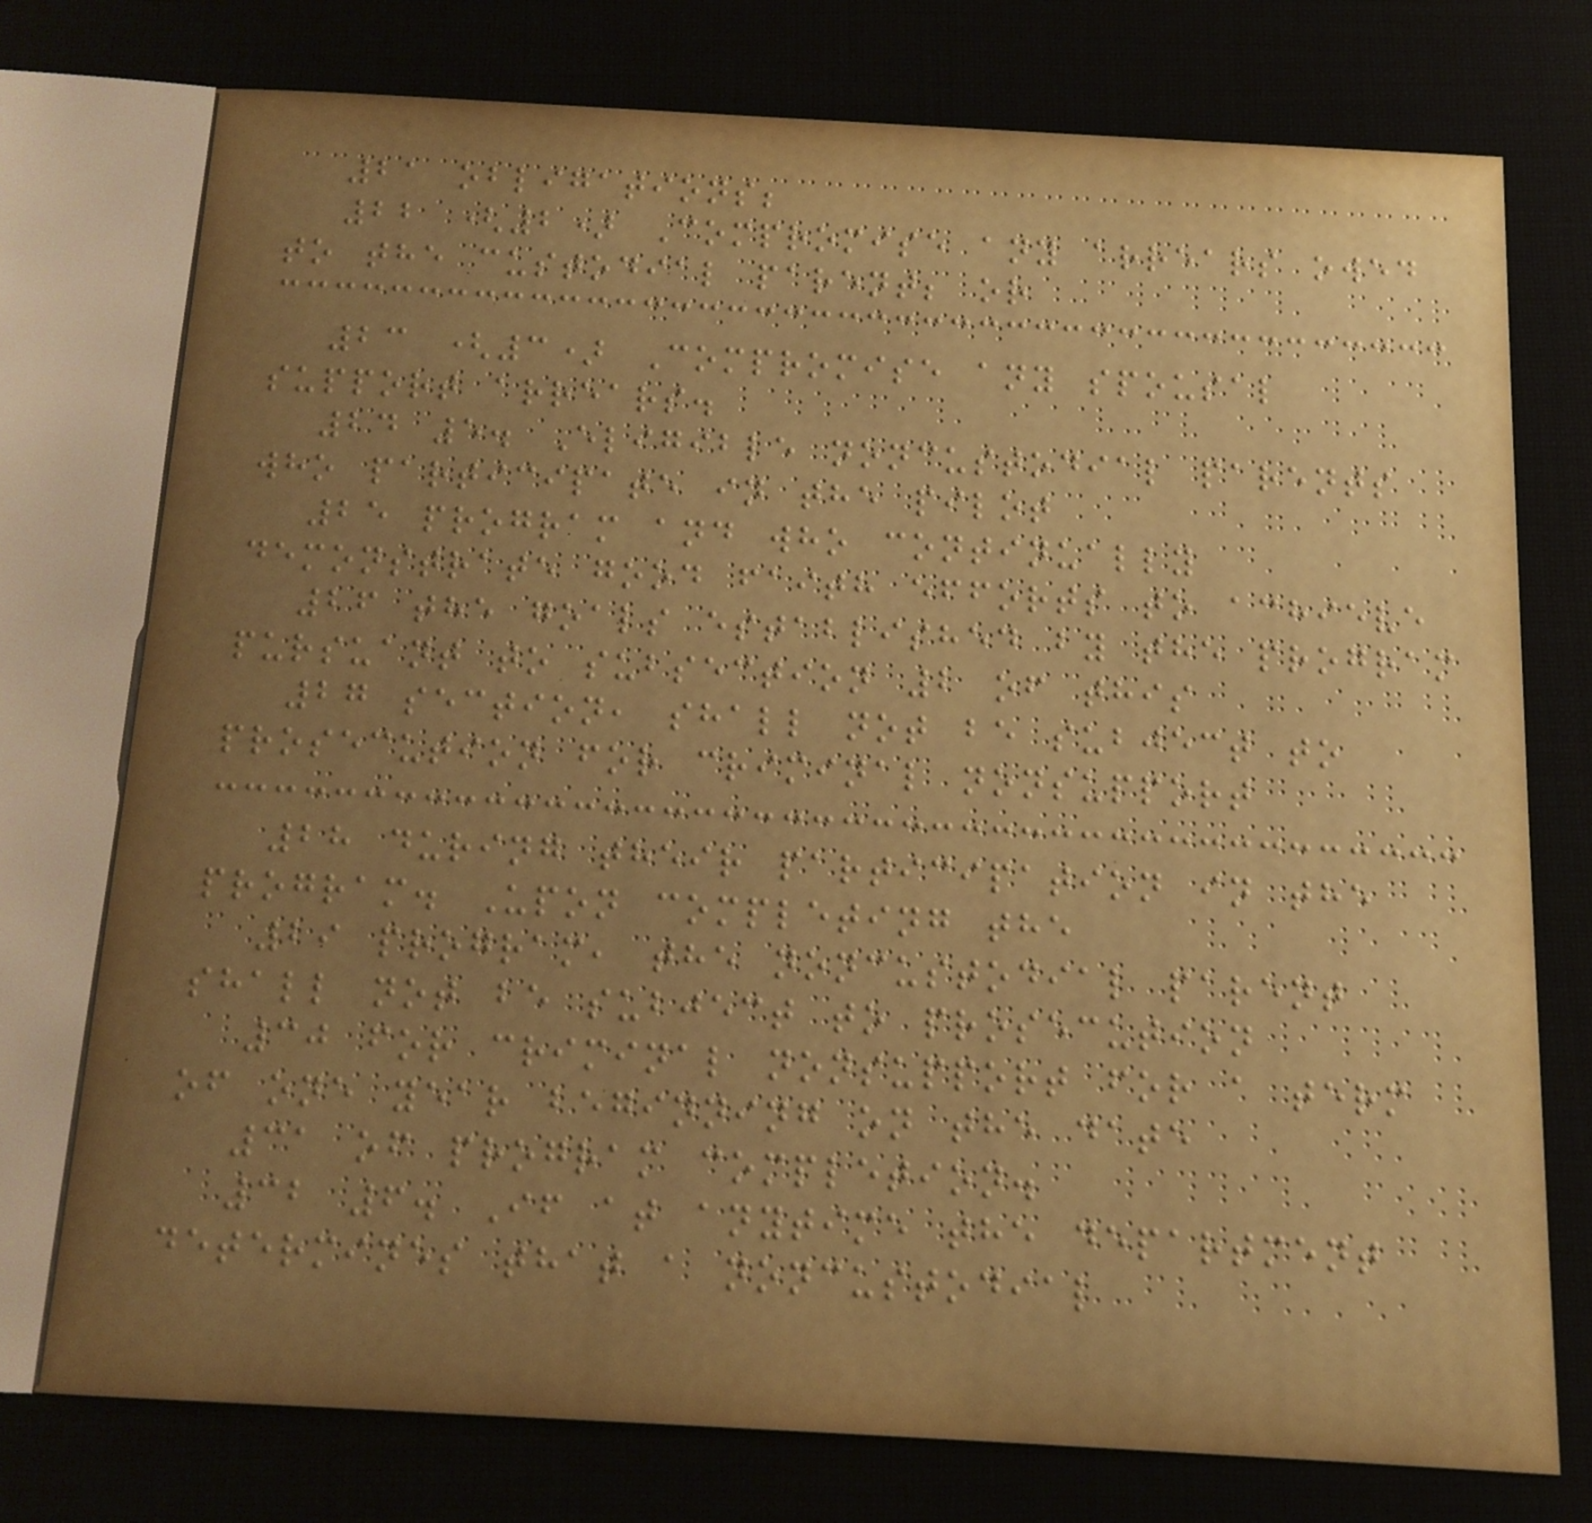21 obligations;
22 (2) Compromise any arrears owed
to the custodial parent; or
23 (3) Compromise any spousal
support arrears.
24 5. Eligible noncustodial parents
who participate in the pilot
25 program and who continually
demonstrate good faith efforts to achieve
26 the goals established by the program
pursuant to subsection 2 of this
27 section, shall not be subject to
prosecution for criminal nonsupport
28 during their participation in the
program. Upon completing the
29 program, the noncustodial parent
shall not be subject to prosecution
30 for criminal nonsupport for a term
of one year beginning on the date
31 of program completion.
32 6. If at anytime the department
determines that a noncustodial
